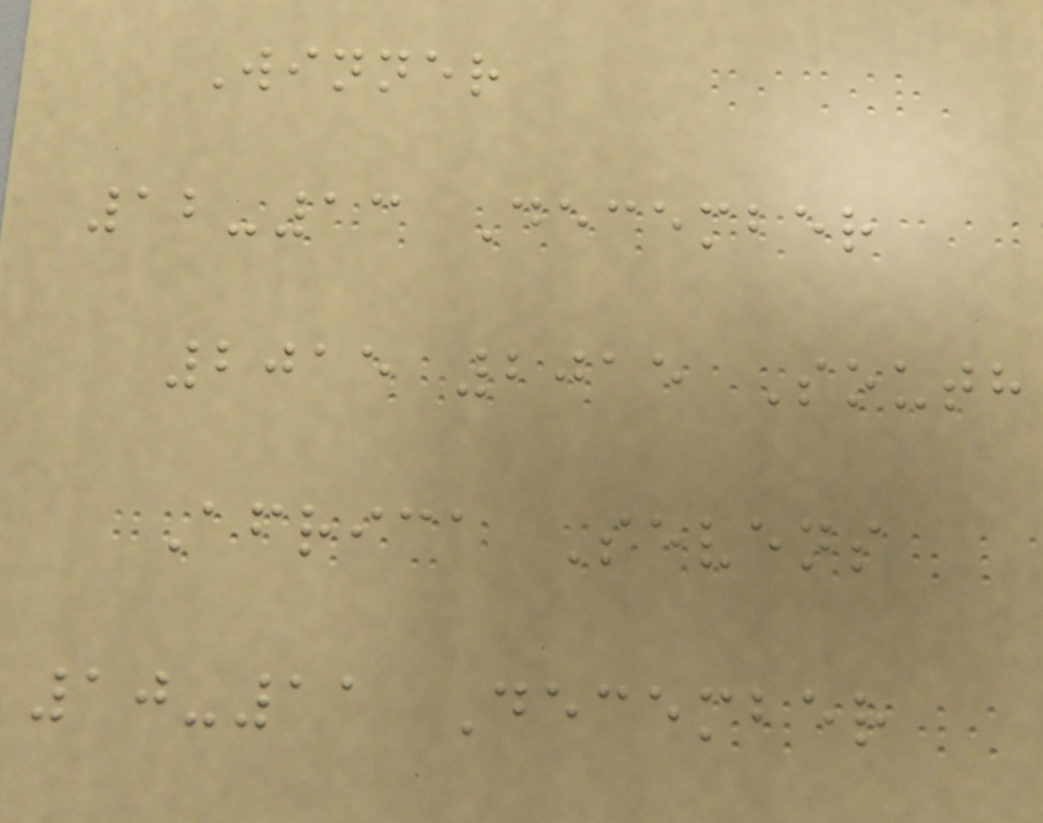Winner
12-13 December
2015 2015 South
Africa Sevens
10-11 December
